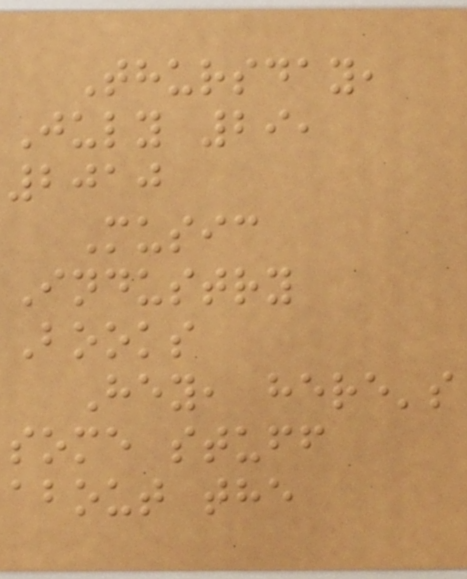Thursday,
July 29,
2010
Music
Industry
Books
Hey, here's
some stuff
about the
